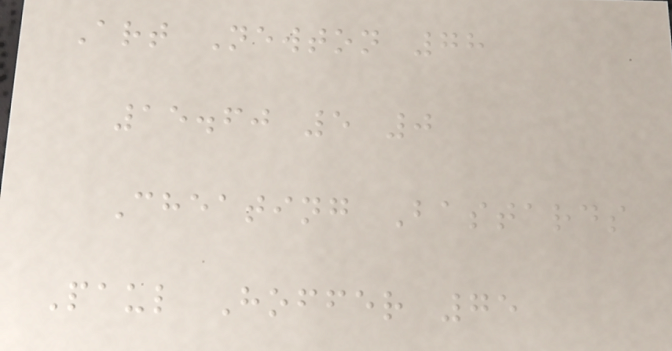Art Newton 78
15.60 5 0
Cheating Bastards
Paul Hoffer 75
